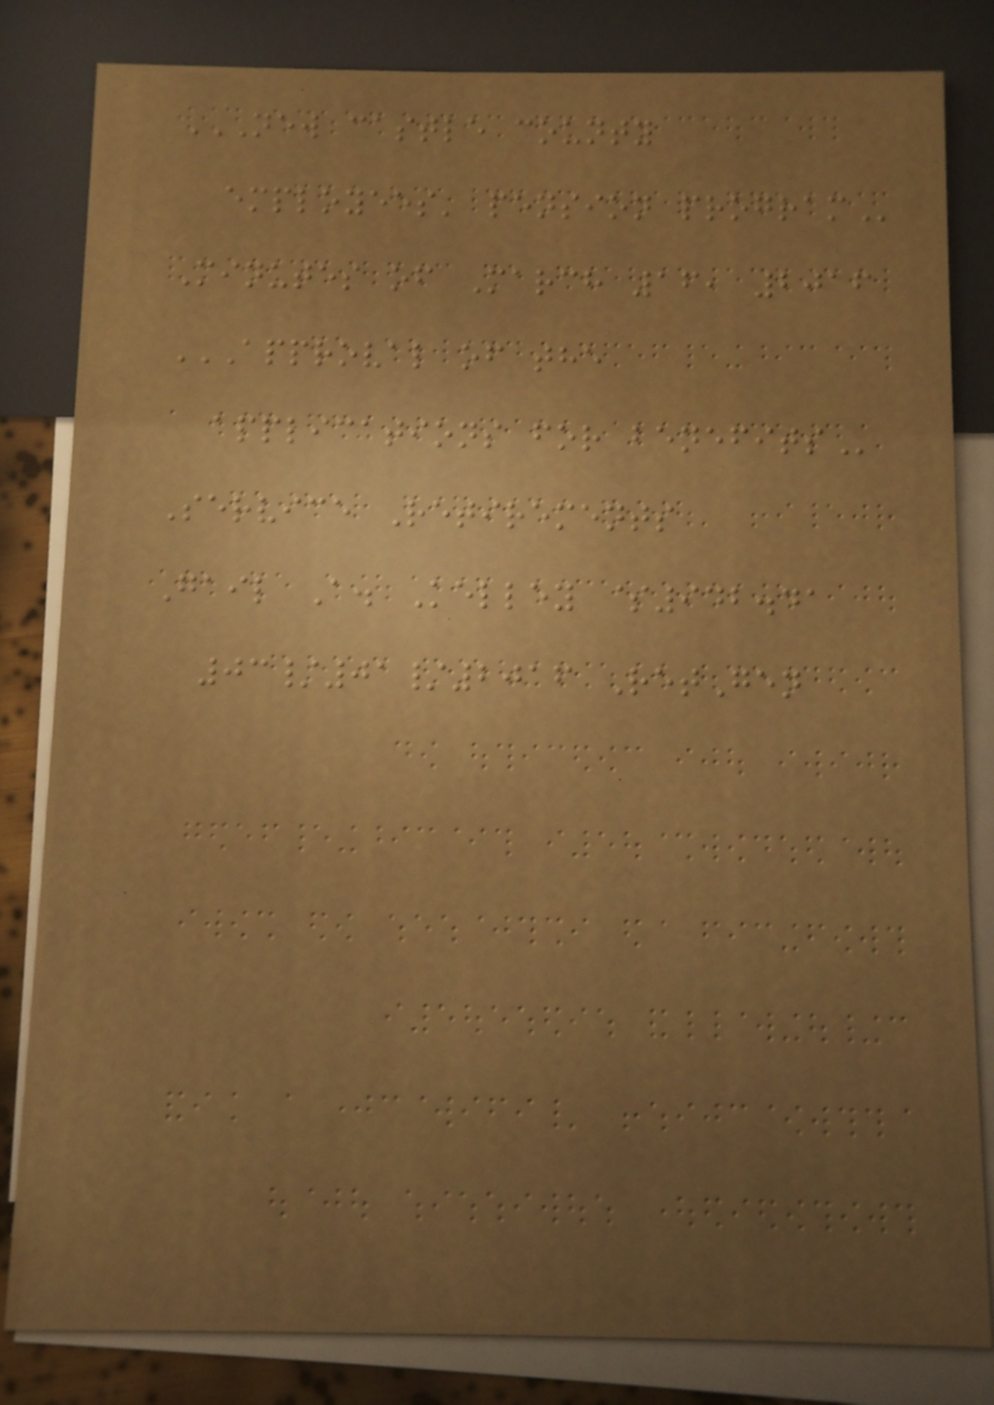NEW CASTLE COUNTY
EMPLOYEES' PENSION PROGRAM
Minutes of March 16, 2016
APPROVAL OF THE
APPLICATIONS FOR BENEFITS
Service Retirements
Gail A. Kelley $942.41
03/01/2016 RetGen
